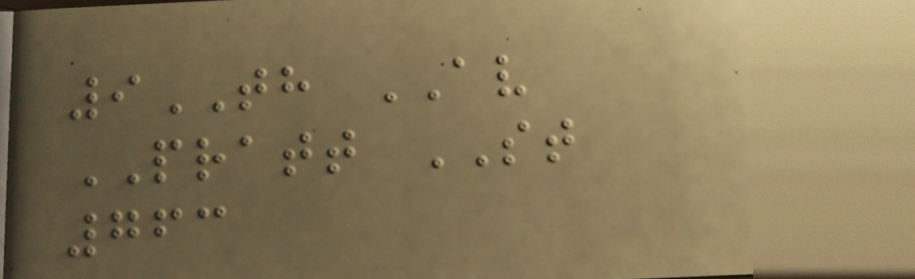9TH AV
PRATT ST
763
